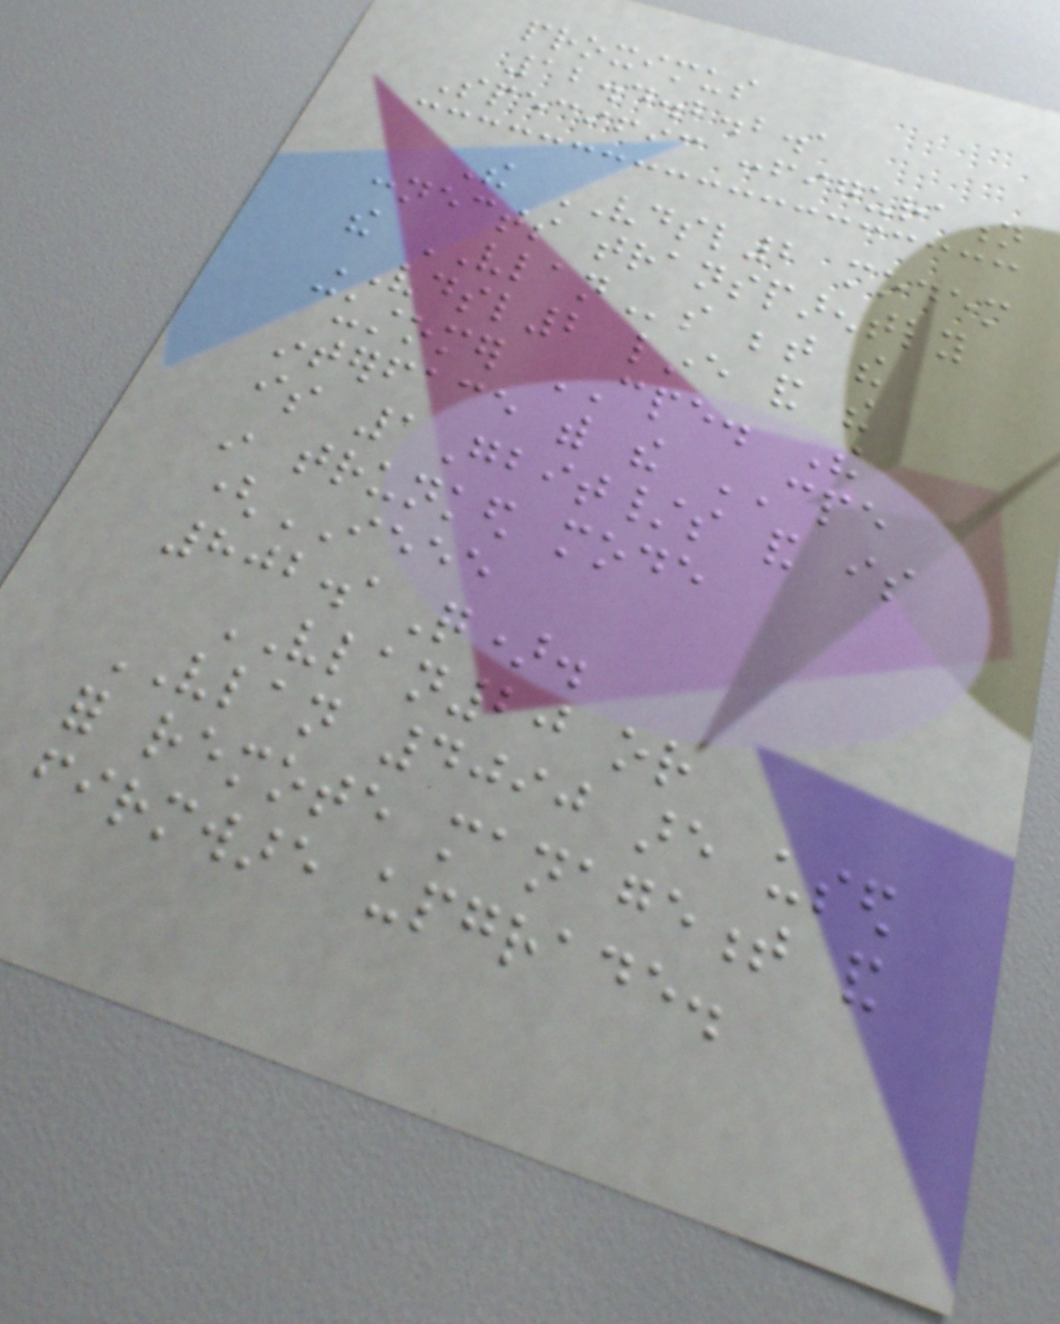proximus
12.4.2.2.1
Specific configuration
The VDSL2 modem
connects transparently
the VLANs between the
VDSL2 line and the
customer CPE. The
interface with the CPE
is 1Gbit/s and is
in trunked mode
(IEEE
802.1Q).
VLAN20 or
VLAN 4090 are used
for remote management and
firmware upgrade.
